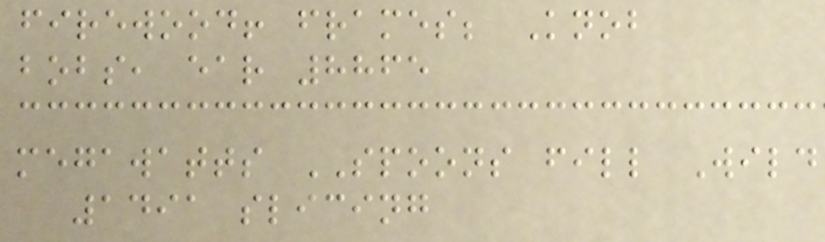firewood! frames; Knob
bobs, ear 8865
megawatts SPOONS fill Wild
1491 slicing
